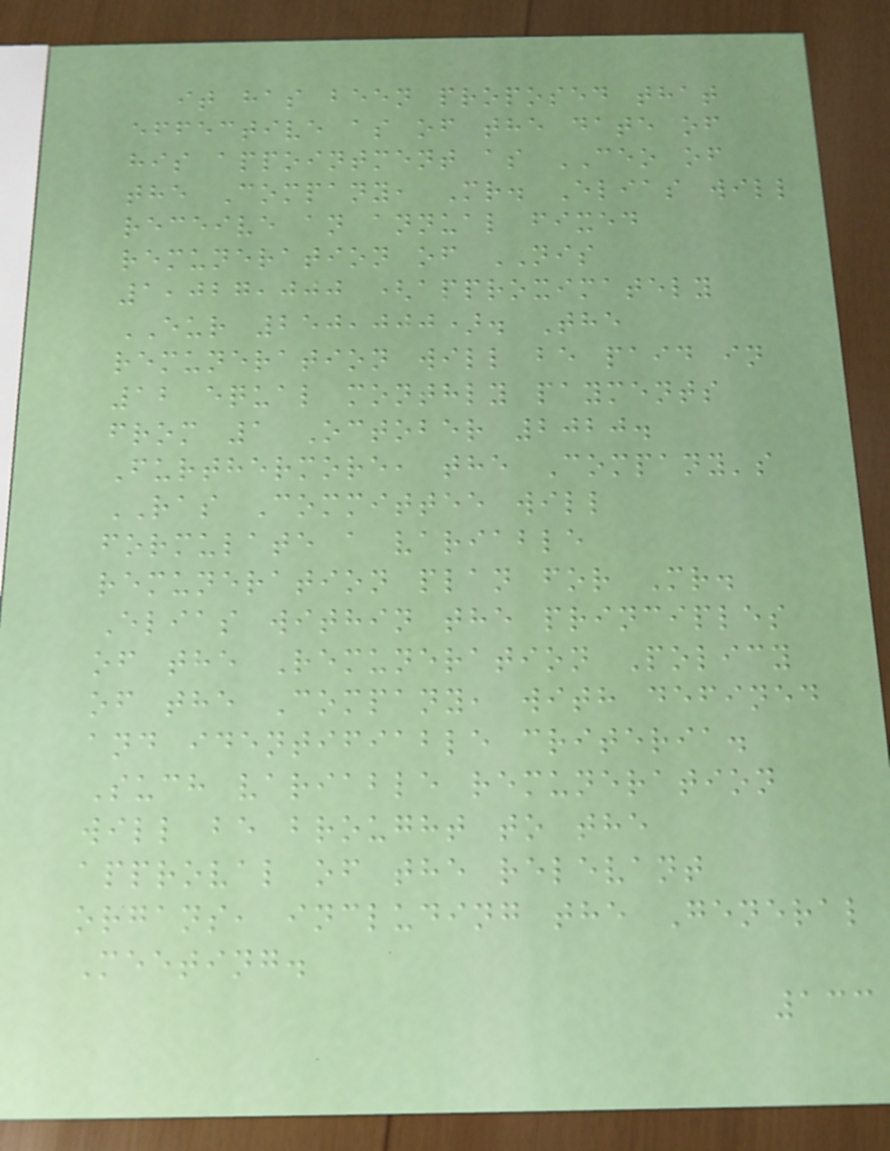it has been proposed that
effective as of the date of
his appointment as CEO of
the Company, Mr. Elias will
receive an annual fixed
remuneration of NIS
1,027,000 (approximately
EUR 250,000). The
remuneration will be paid in
12 equal monthly payments
from 1 October 2020.
Furthermore, the Company's
RAS Committee will
formulate a variable
remuneration plan for Mr.
Elias within the principles
of the Remuneration Policy
of the Company, with defined
and identifiable criteria.
Such variable remuneration
will be brought to the
approval of the relevant
organs, including the General
Meeting.
133
